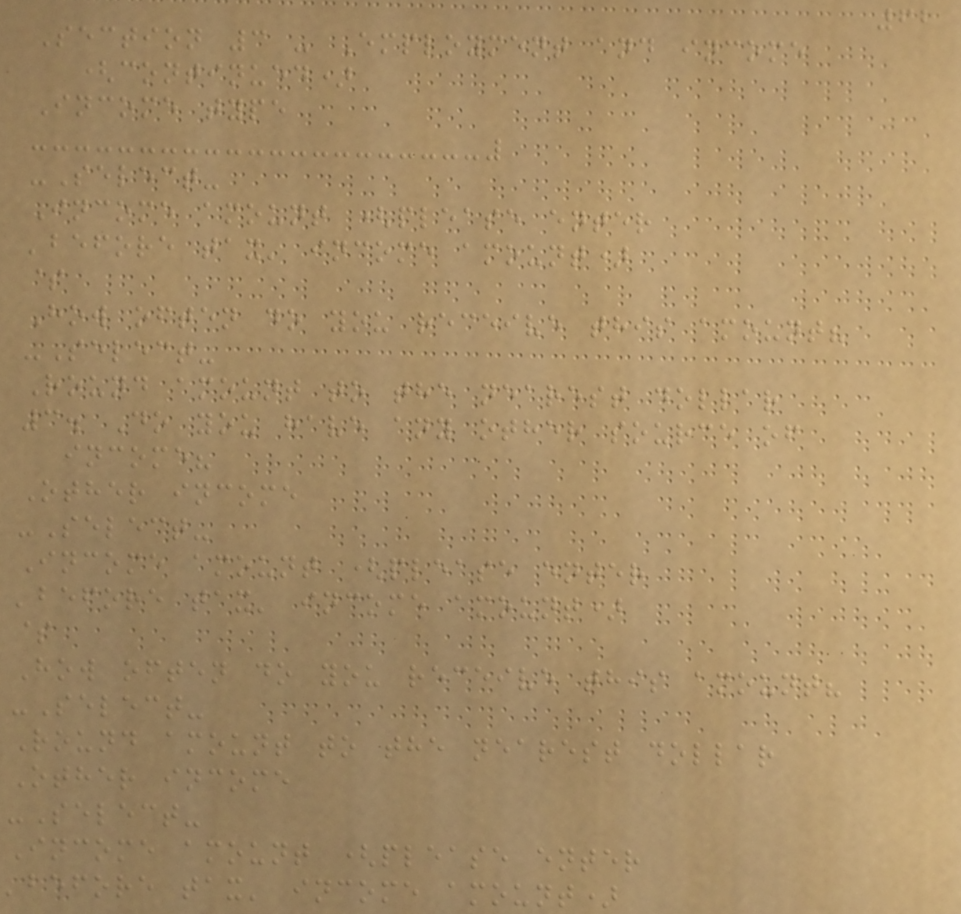62
Section 3 - Employment and income
(continued)
Income type
-Select-
Income amount (please enter
'before tax' income amount)
$
How often do you receive this amount?
-Select-
Round amount to the nearest dollar
3. Do you have any other source of
income?
Other income
-Select-
Income amount (please enter
'before tax' income amount)
$
How often do you receive this amount?
-Select-
Round amount to the nearest dollar
Other income
-Select-
Income amount (please enter
'before tax' income amount)
